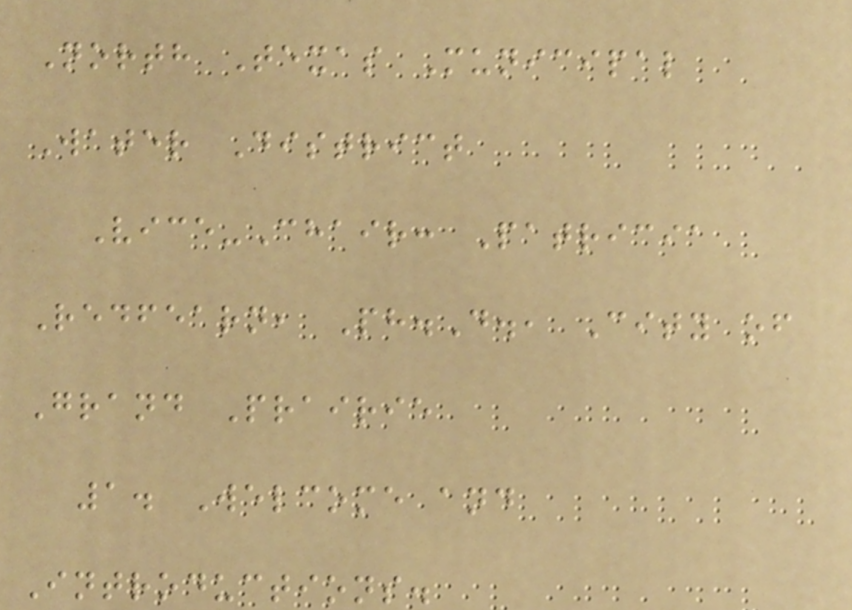North Texas Municipal
Water District
Vice-Chair: Patricia
Redfearn, Ph.D., City of
Grand Prairie
1. Welcome and
Introductions.
